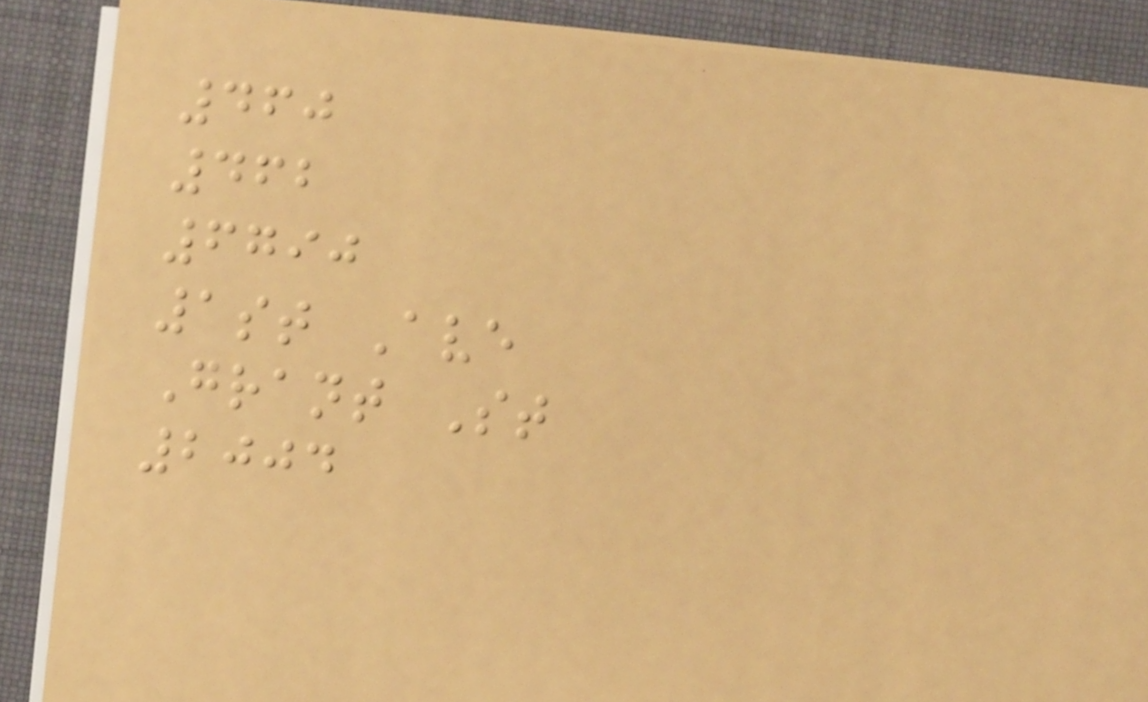460
462
6790
1st Ave
Grant St
2004
